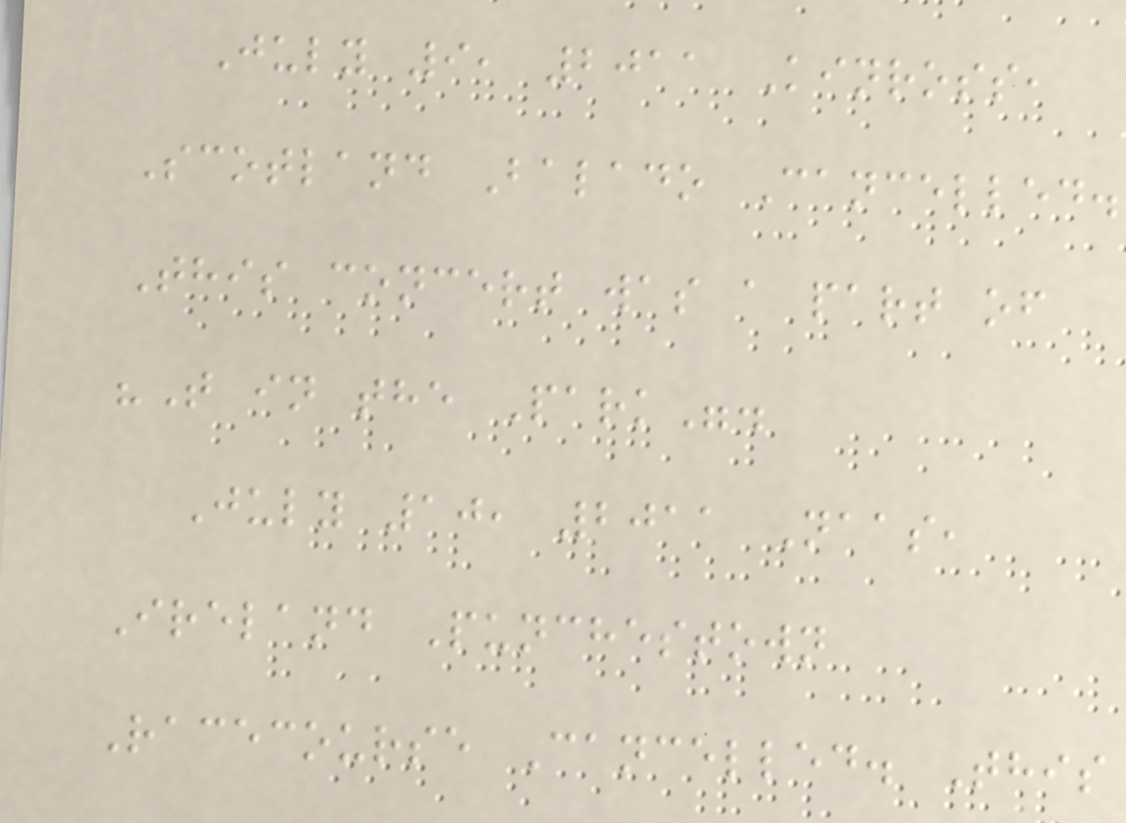July 9, 2011 Kinross,
Scotland Balado Cancelled.
This concert was a part of
"T in the Park".
July 10, 2011 Naas,
Ireland Punchestown
Racecourse Cancelled. This
